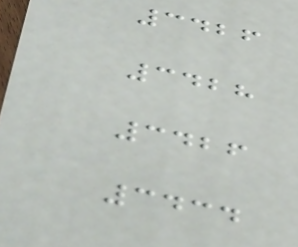3426
3428
3426
3434
